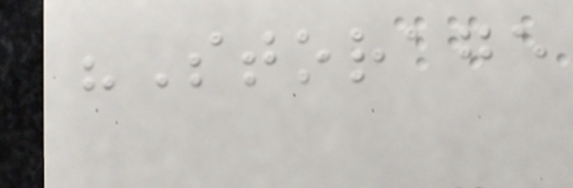"Storage
